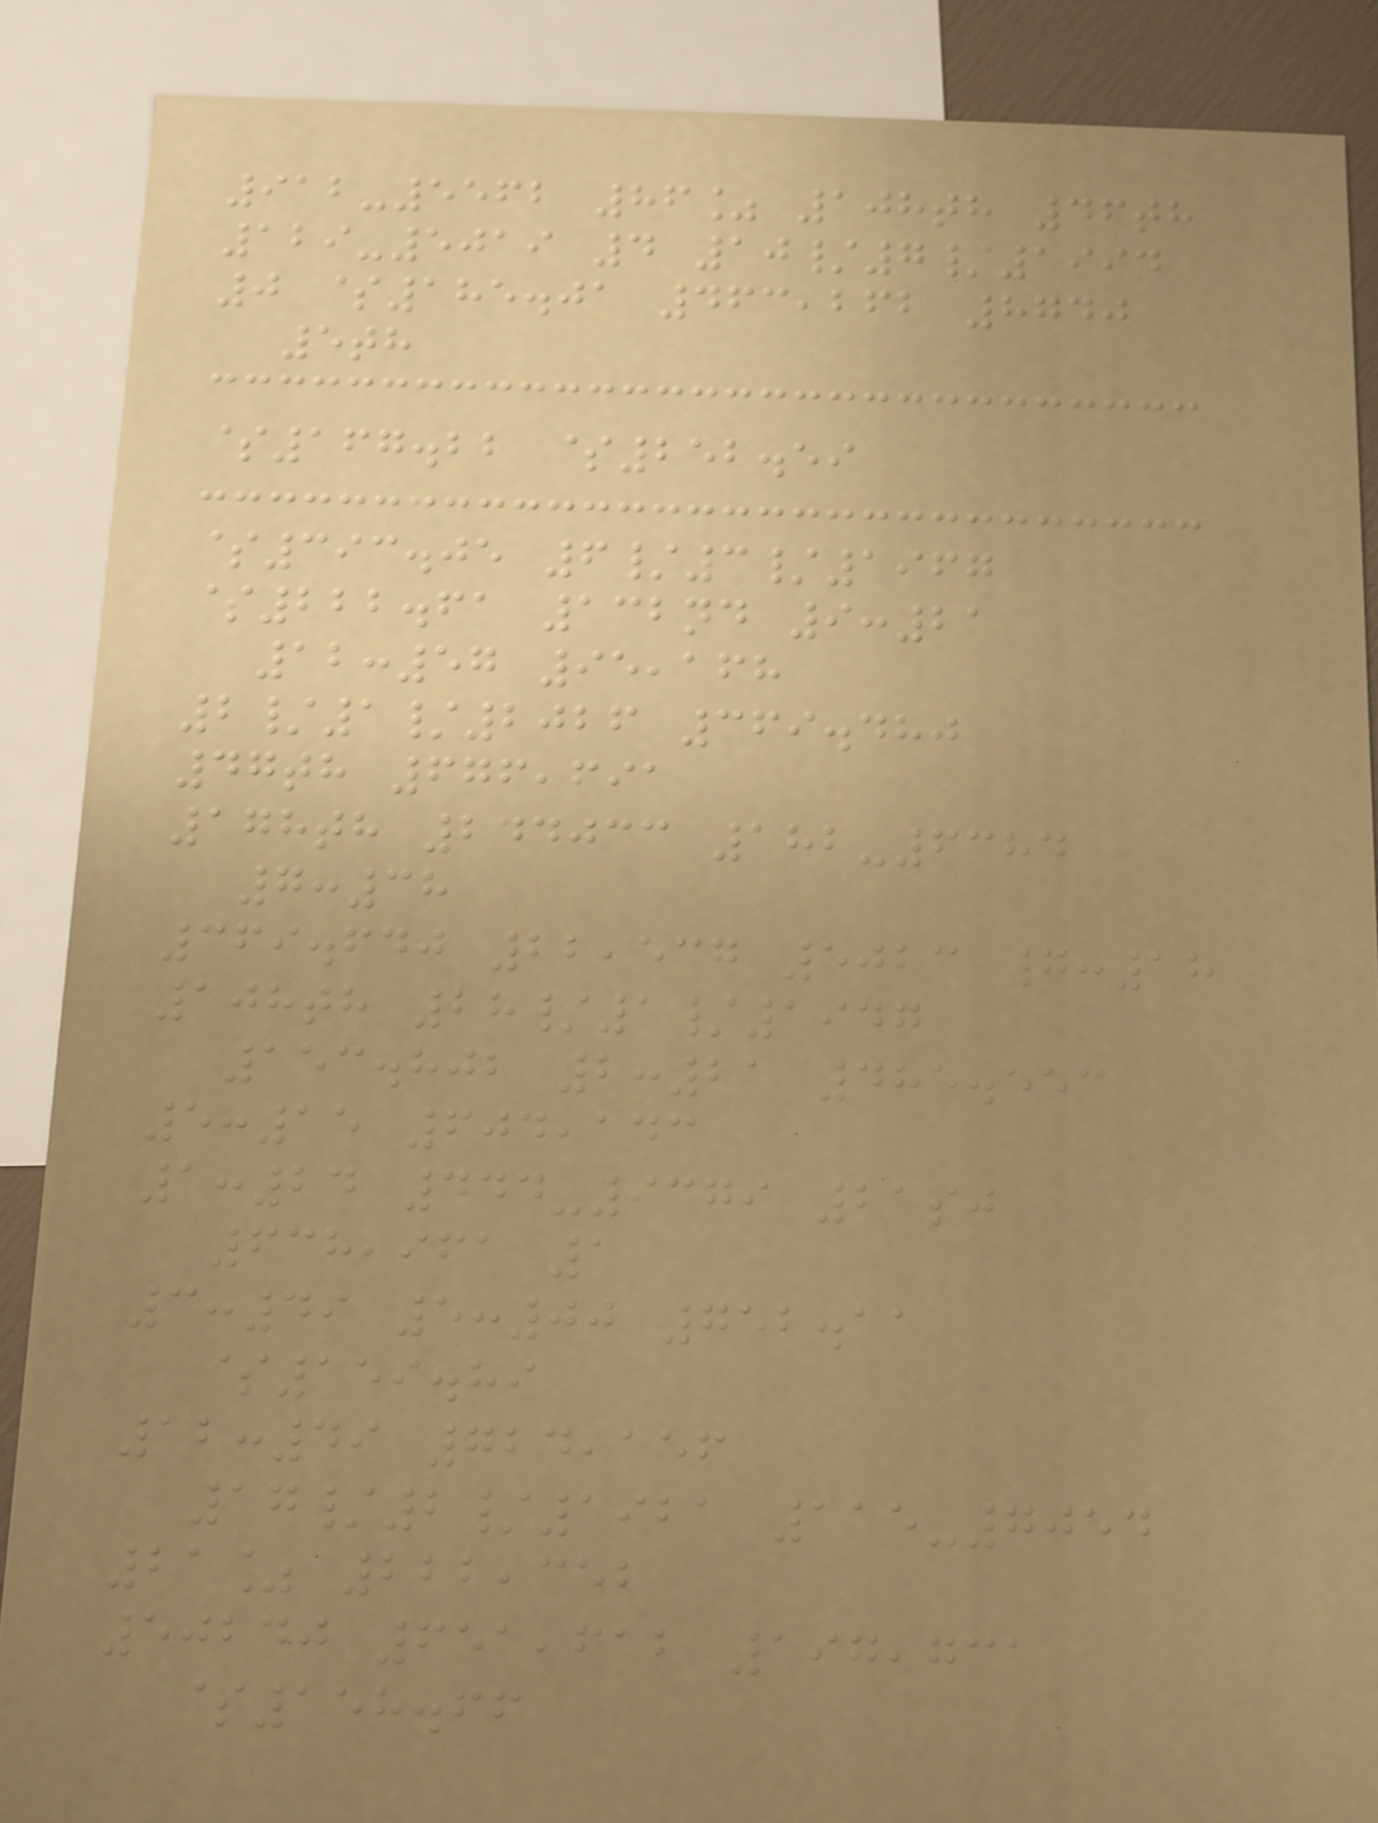912-5562 86% 108th 46th
129-5019 4 10/7/1994
0 $185.01 463,262 8740
5th
$167.22 $252.59
$393.05 6/3/1967
$222.61 132nd 9:21
12:57 95,168
2/1/2026 369.480
47th 676,691
178th 244033 182-6384
7:38
369.640 22,537 5023 7:18
108th 28/1/1947
153.802 2:21 485.553
5:15 604,143
1:24 444-9379 21st
638,961 1
3:49 5:00 752.11
$159.89
12:49 724,156
17/2/1921 115-7054
21% 222,352
50240 651,612 197,731
$158.66
